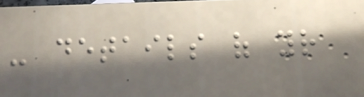- details of your
